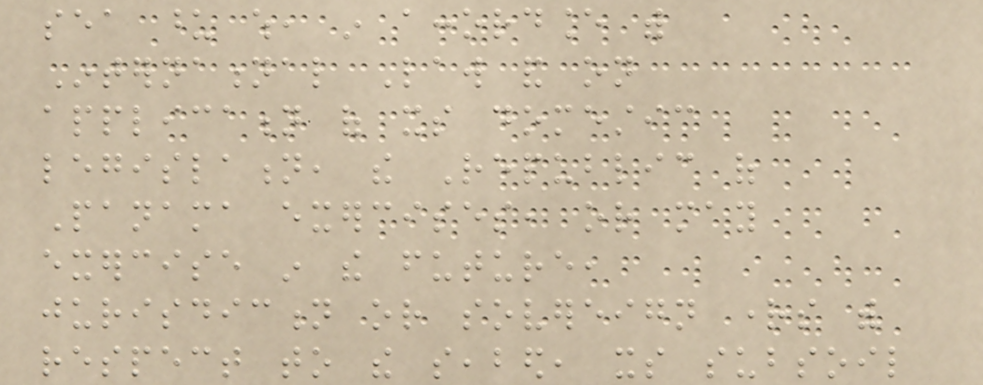sea upon which, in accordance with
International Law and on
application of its domestic
legislation, the Republic of
Panama exercises, or may
exercise in the future,
jurisdiction or sovereign rights with
respect to the seabed, its subsoil
